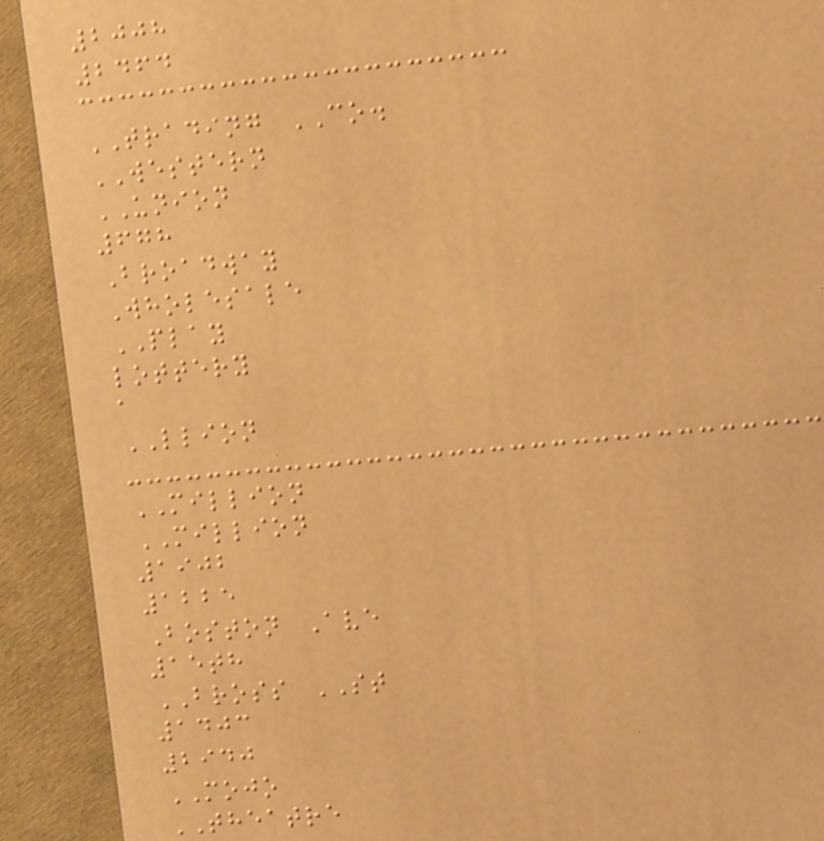2008
2464
TRADING CO.
WESTERN
UNION
678
Broadway
Wholesale
PLAY
lottery
a
LLION
MILLION
MILLION
1902
1225
Boston Ave
15th
BROSS ST
1403
2940
MOJO
THEATRE
